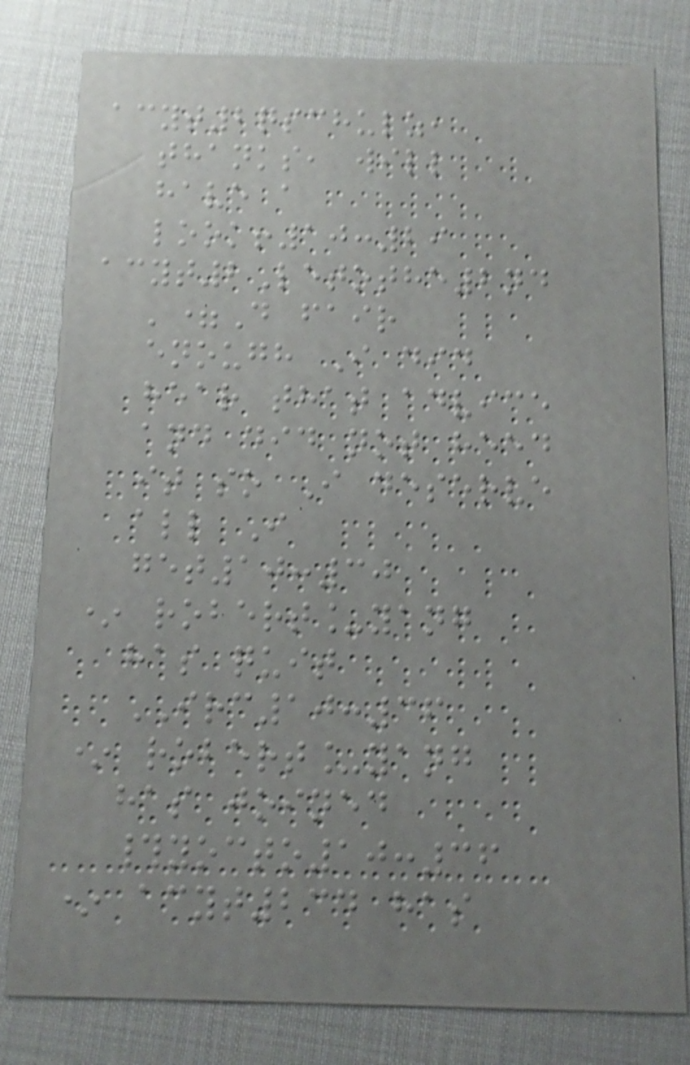acyt2qschulz,
thanks, will
have a
look!10:29
acyt2Letothe2nd
'=D fair
enough I did
hear that advice
and did not heed
it so I deserve
all I
get10:30
* robert_yang
has quit
IRC10:36
* robert_yang
has joined
#yocto10:36
* acyt234 has
